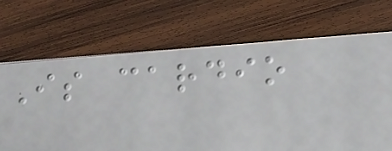Is cardio
